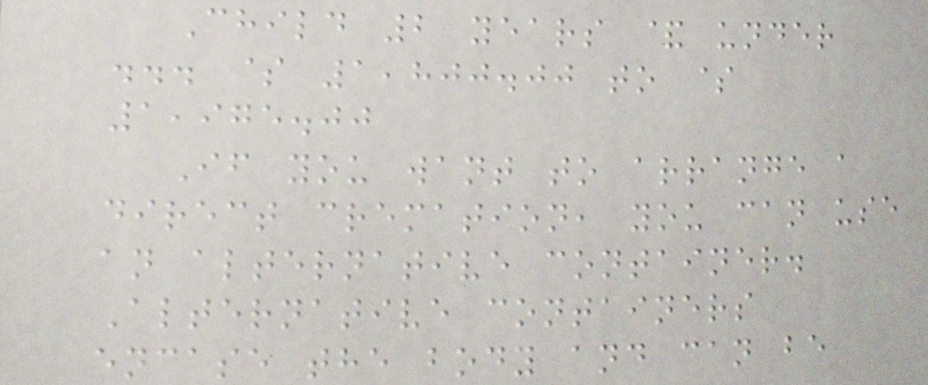Child 2 years & under
... $ 1,800.00 to $
1,975.00
If you want to arrange a
direct cremation, you can use
an alternative container.
Alternative containers
encase the body and can be
